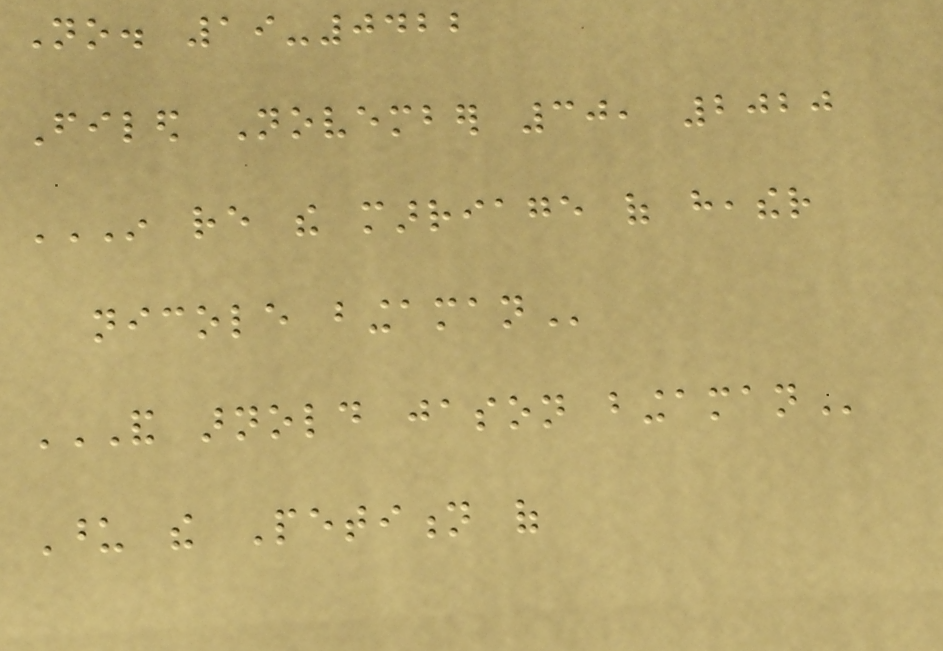No. 19-0422
Filed November 30, 2020
IN RE THE MARRIAGE OF HEATHER
NICOLE BINGAMAN
AND ARNOLD JASON BINGAMAN
Upon the Petition of
